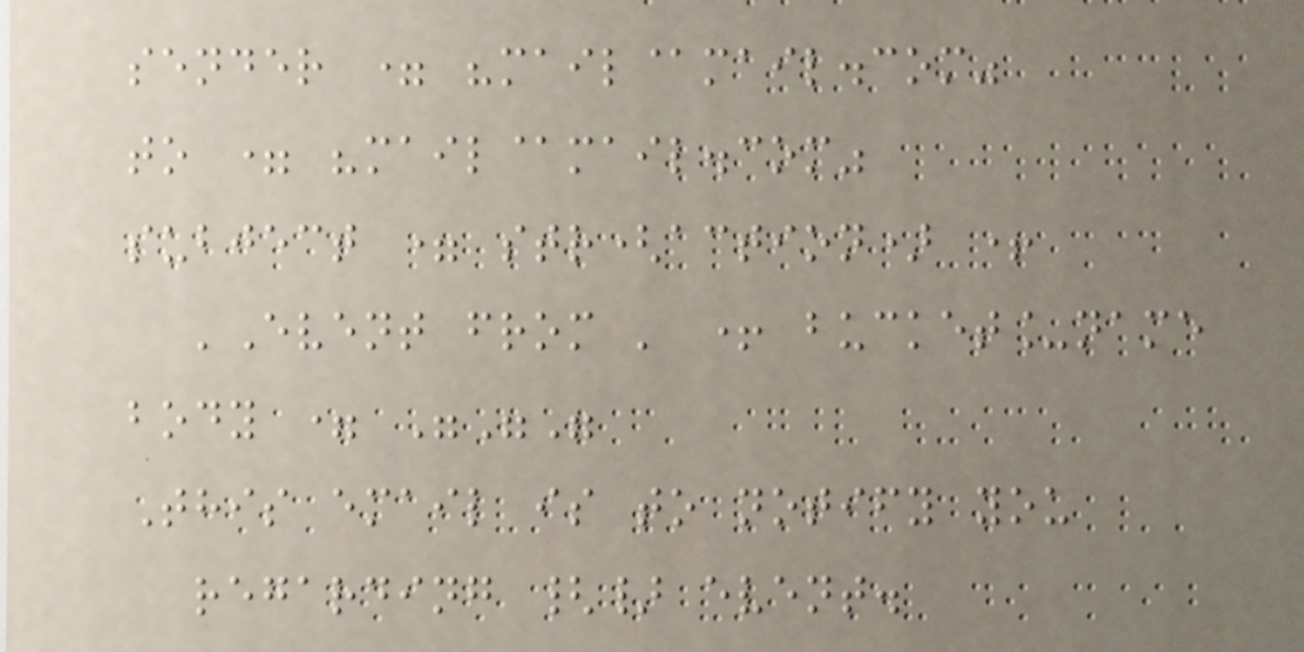sender = "mail@mail.com"
to = "mail@mail.com"
subject = str(action) +
'Event from ' + bucket_name
body = """
This email is to notify you
regarding {} event.
